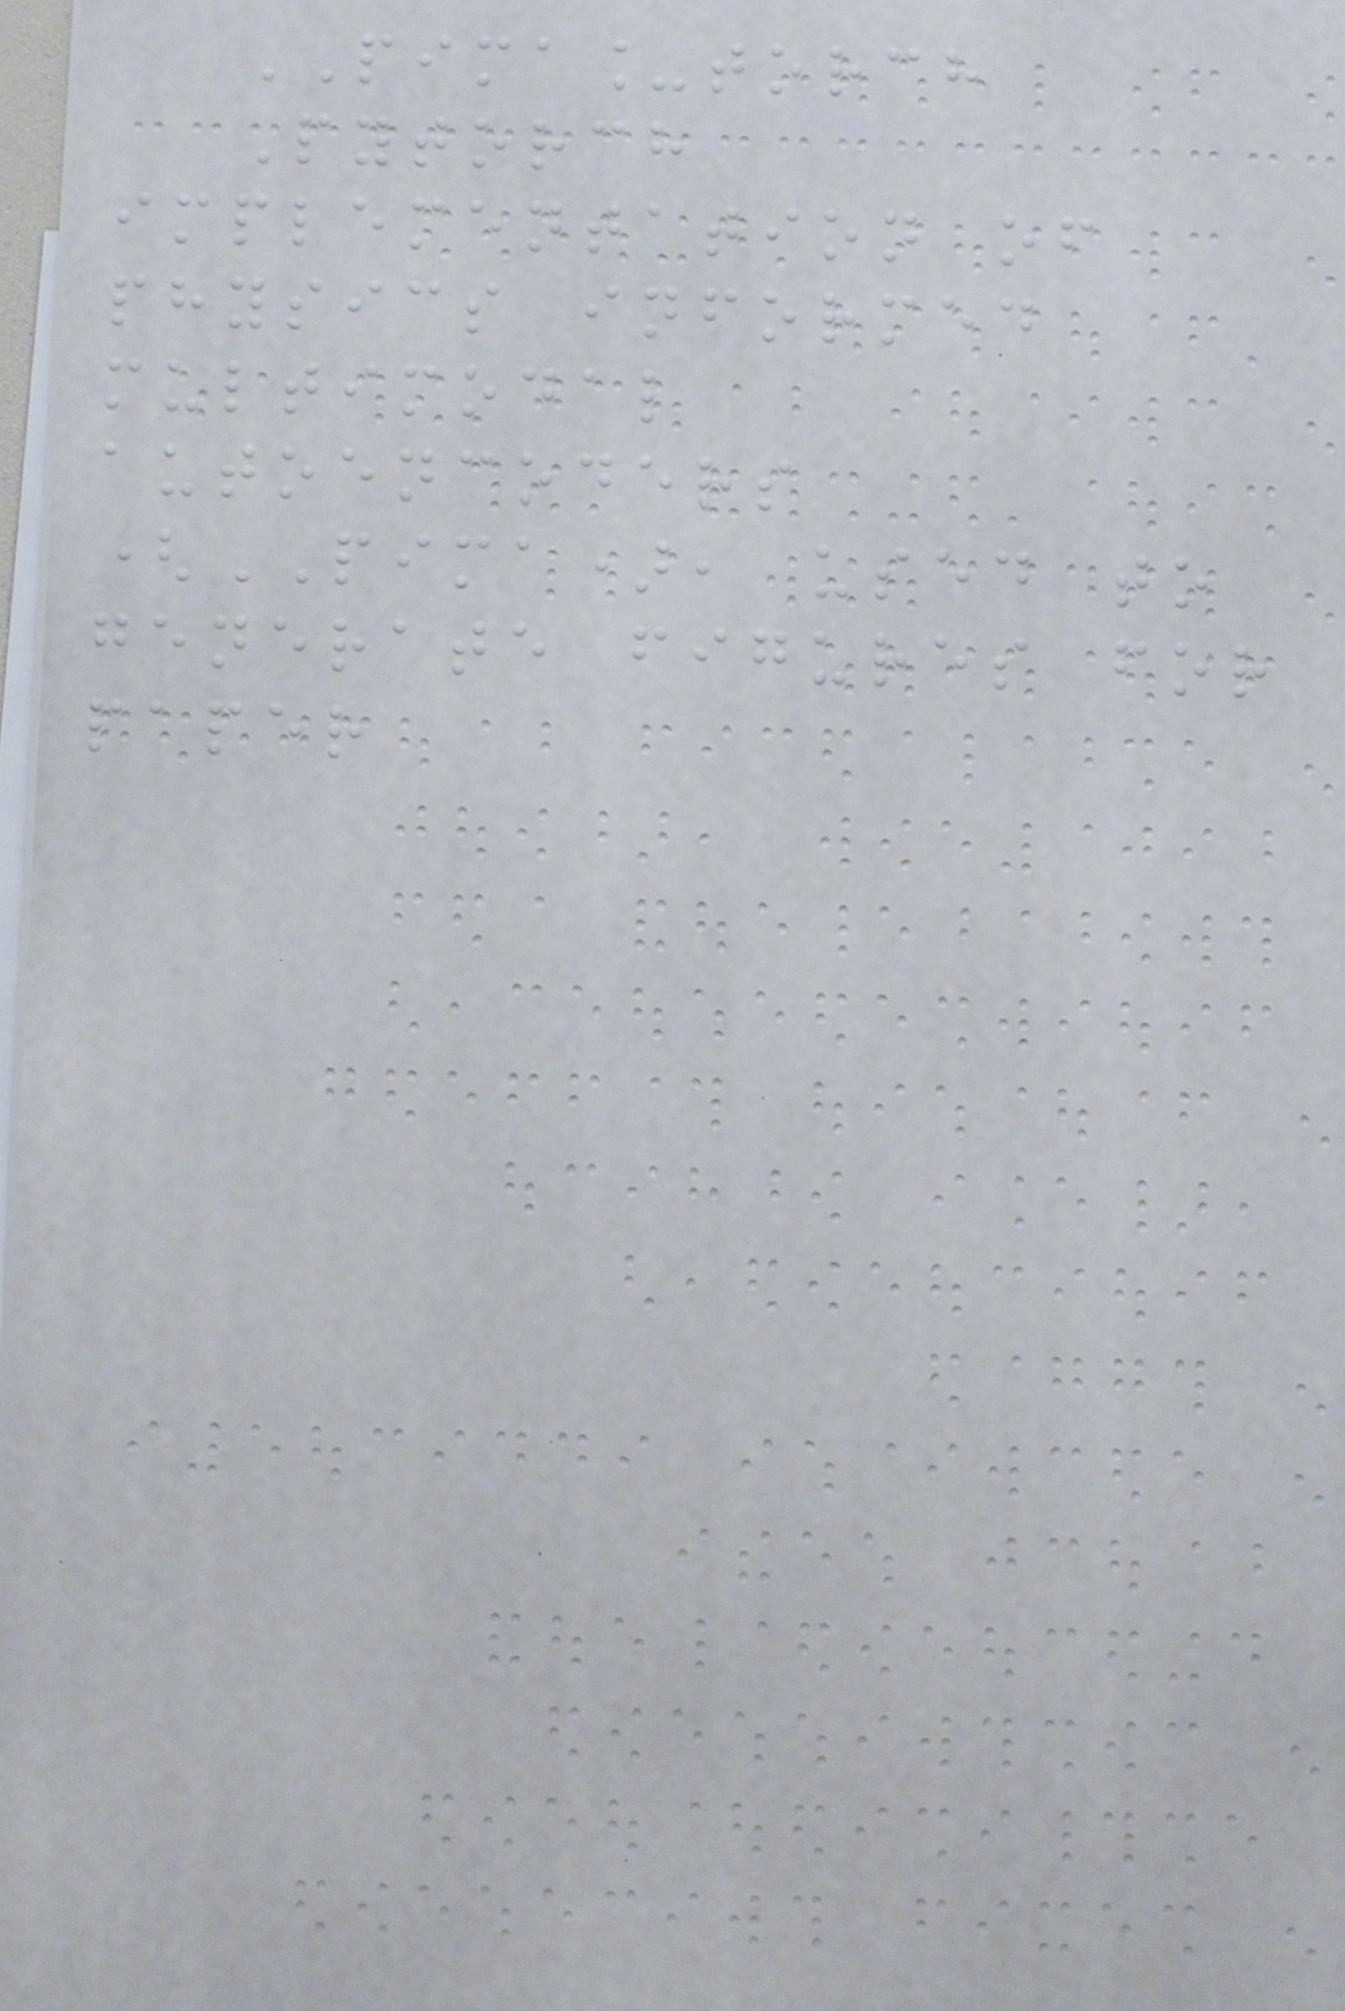PIMA_torch
Pytorch
implementation of
physics informed
multimodal
autoencoders
(PIMA), used to
generate figures for
paper
